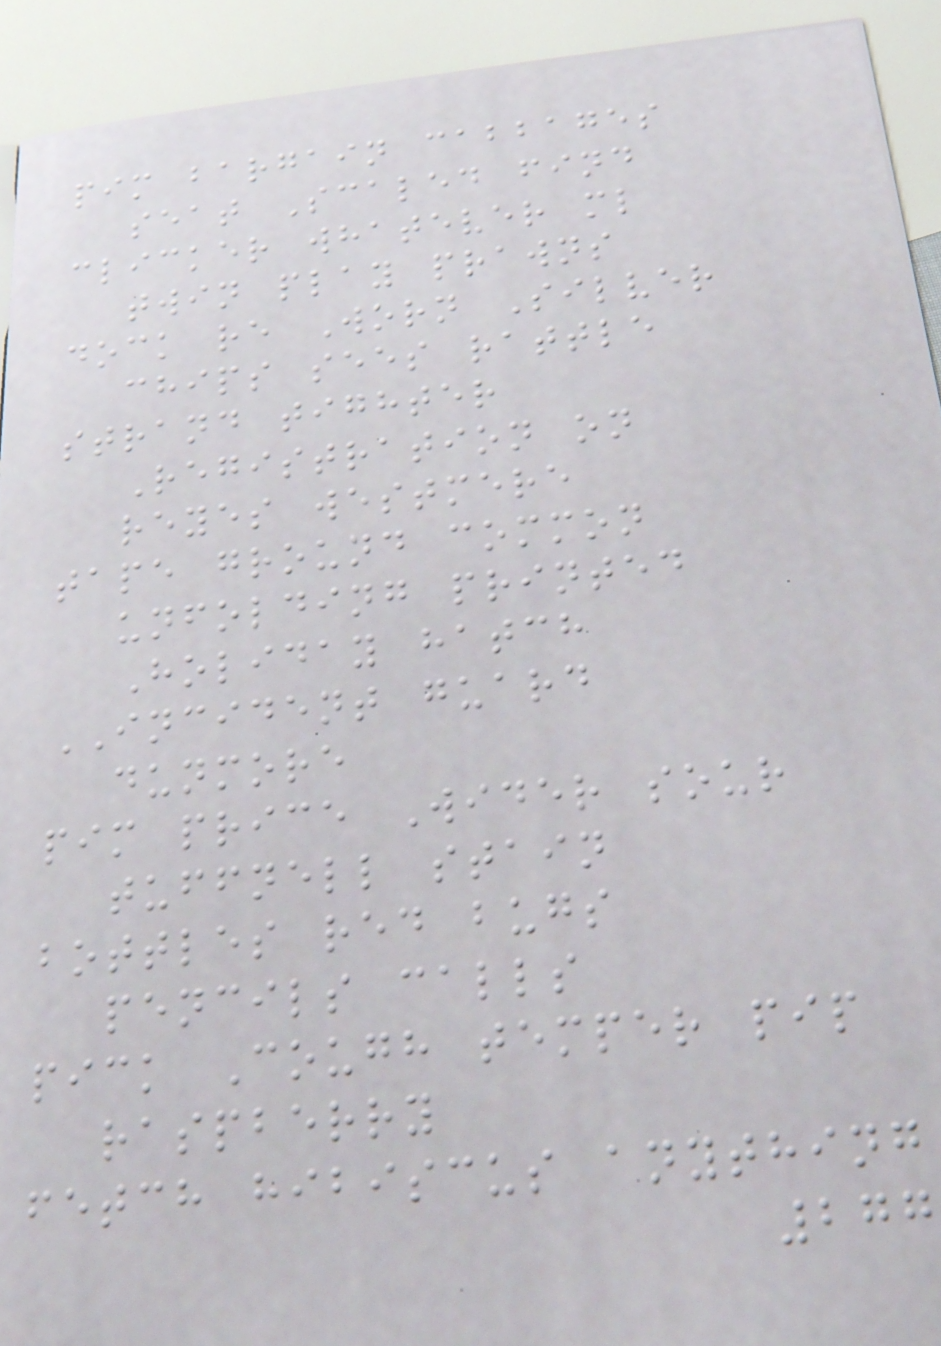pim bargain cabbages
seat Scaled find
clicker whatever ml
twin play prawns
dock re Worn Silver
chips sees rattle
strand tighter
Registration on
reyes westmere
tape ground common
unfolding printed
Holiday hatch
INCIDENT guard
dunmore
pim price Wider sour
tuffnell stain
bottles red bugs
pencils calls
pick Cough temper pip
raspberry
fetch hibiscus anything
277
